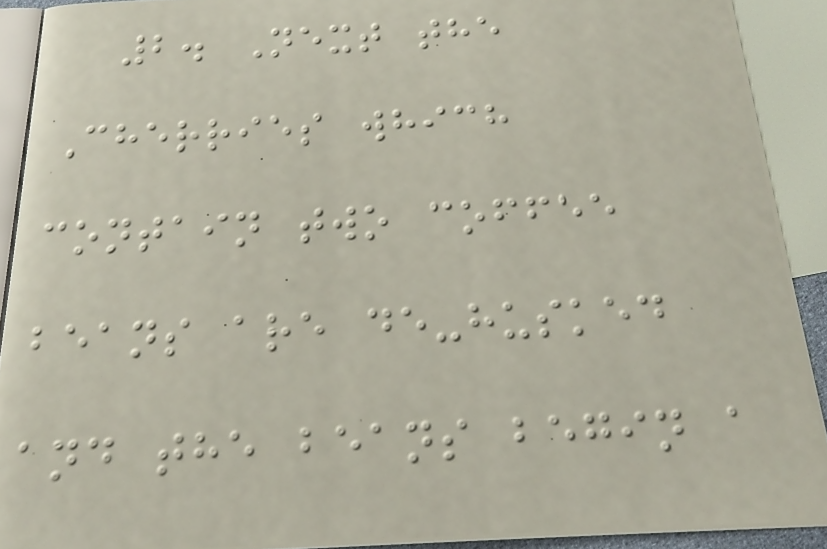2. Next the
Cherries which
contain two coffee
beans are de-husked
and the beans begin a
